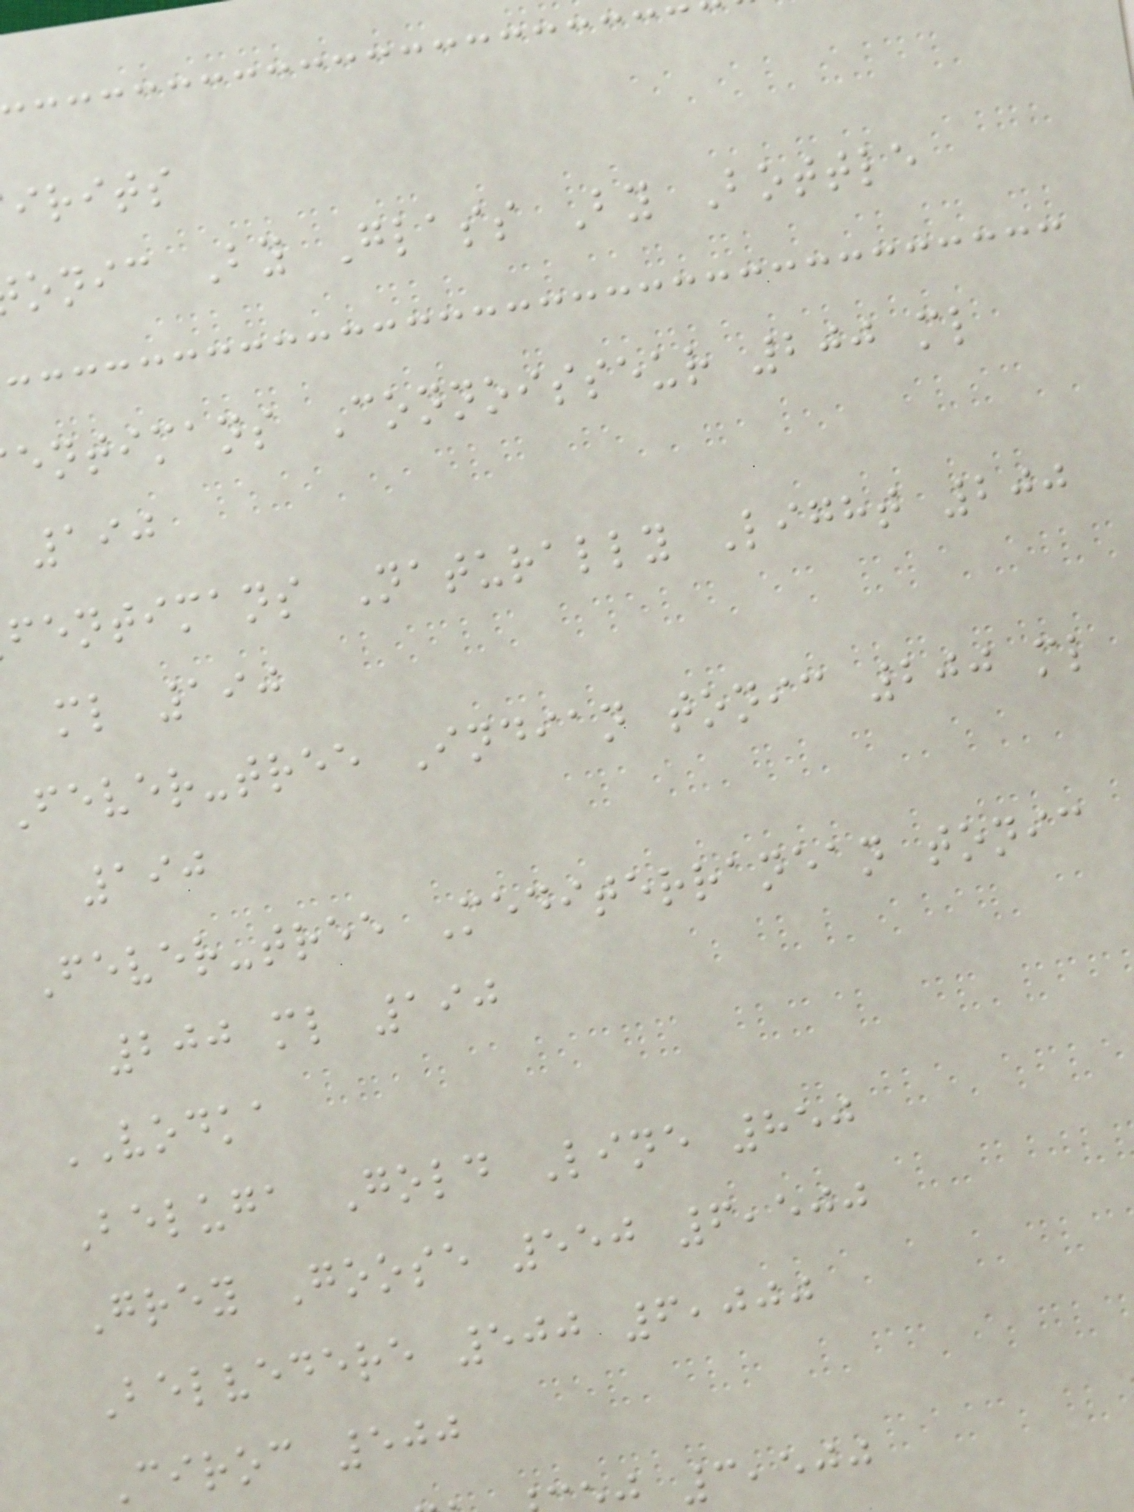irits
onic By Glass By Bottle
entimans Connoisseur 200 ml
190
fentimans Naturally Light 200
ml 190
fever-tree Indian tonic 200 ml
190
Fever-tree Mediterranean tonic
200 ml 190
VODKA
Beluga Gold Line 850
Grey Goose 550 6,500
Belvedere 500 6,000
Ciroc 500
3,500
